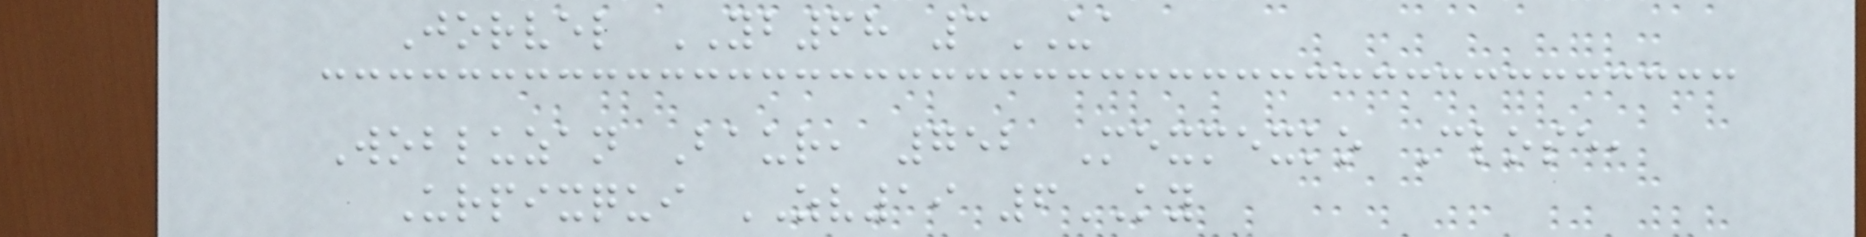Jorvel YB68 3UA
Wobluzan Baur, 752 Mexmexko Close,
Urpixqui ZV19 6KY
